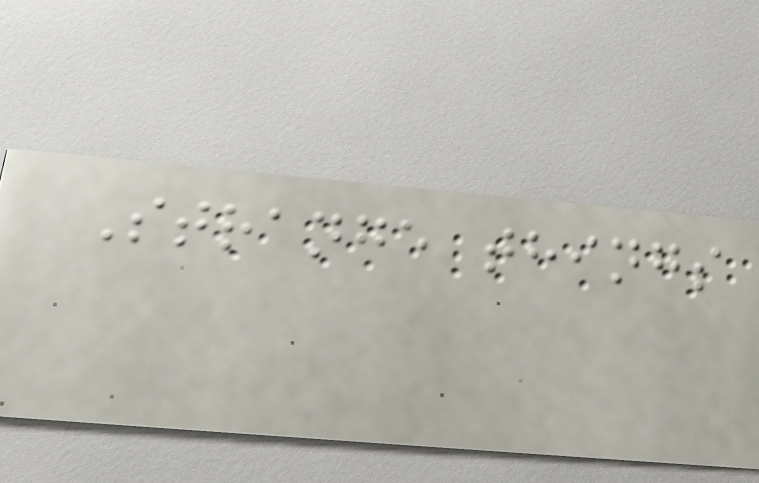Strange things
